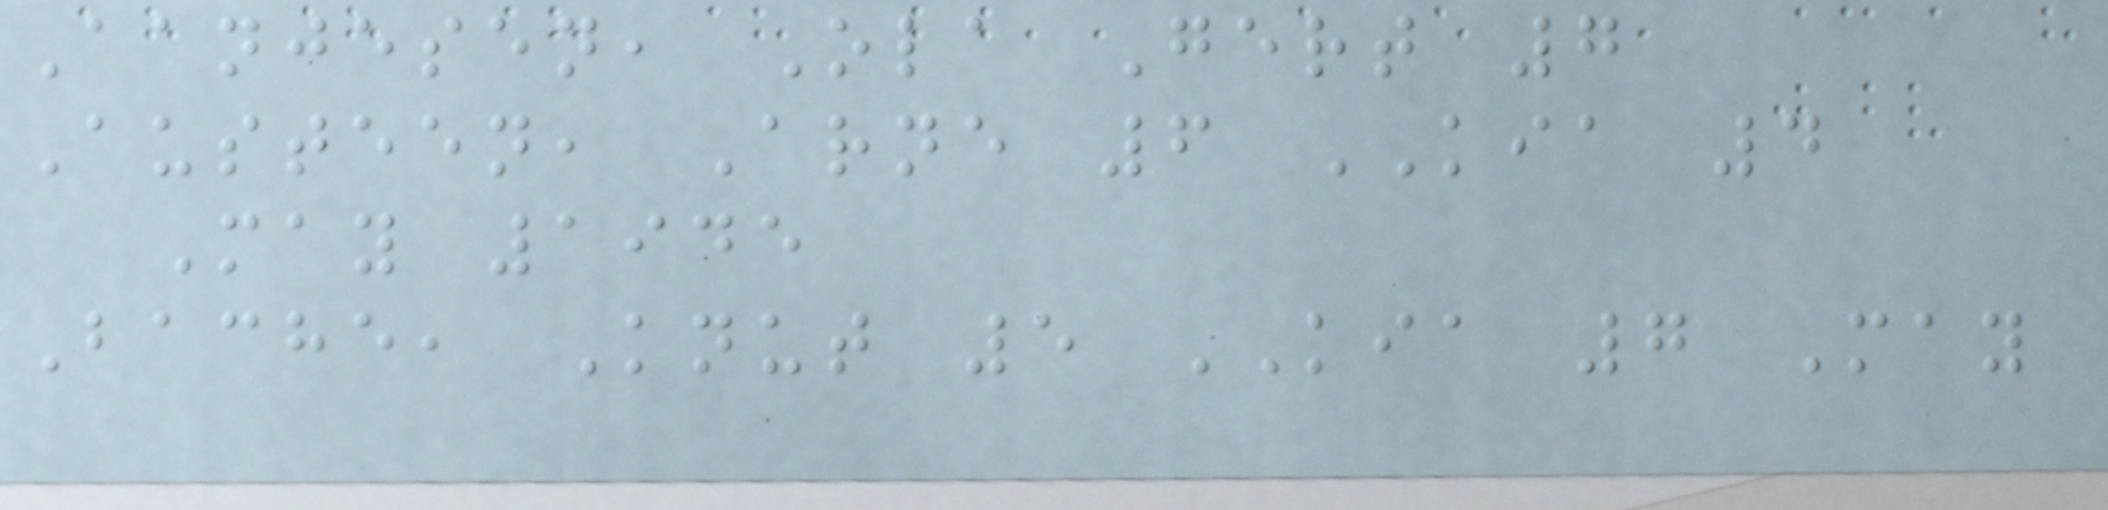Aanjesen, Ola Gert 7
Austeen, Arne 6 KIA 4
May 1945
Bache, Knut 5 KIA 7 May
